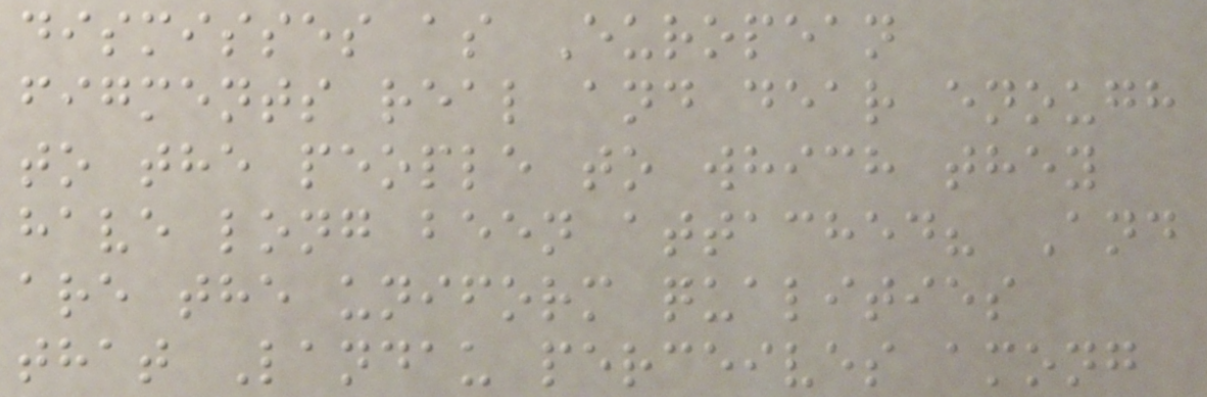dismisses as European
figments real and dear enough
to the people to which they
have long been attached? And
are the uniform qualities
that Landau perceives among
